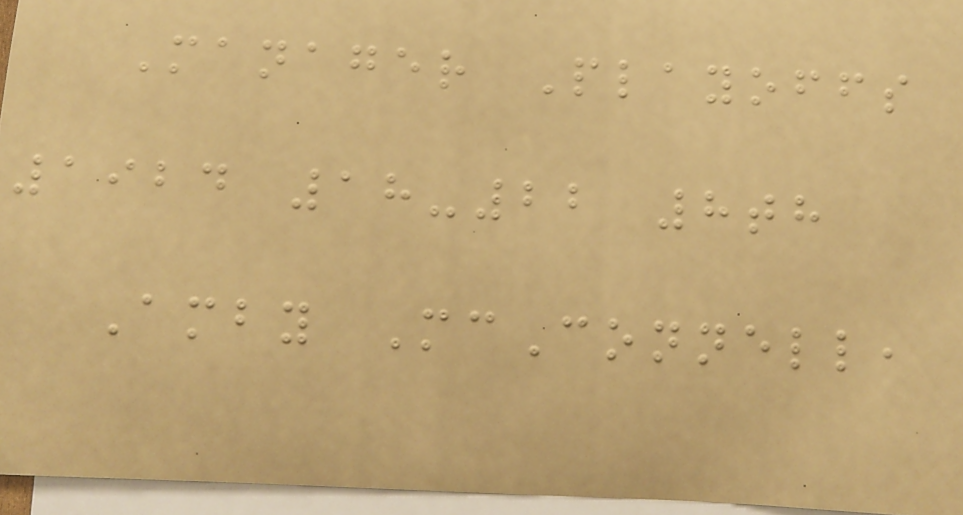Manager Playoffs
1924 18-22 8th
Amby McConnell,
